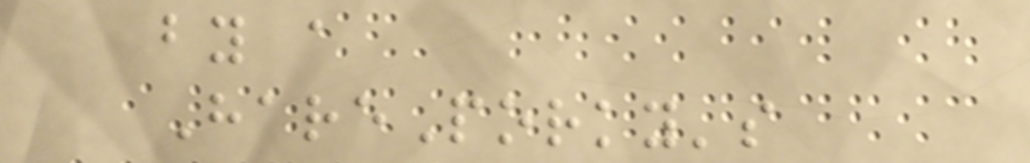by a
HarePorky's
